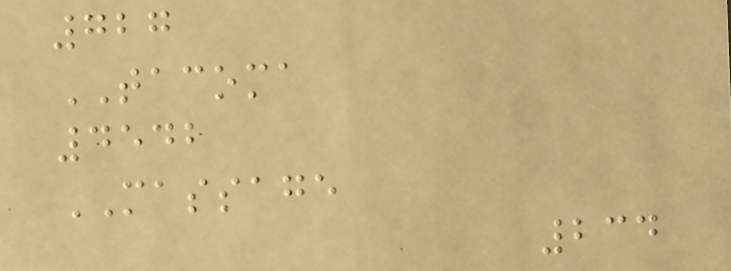727
TACOMA
4542
MASSAGE
234
